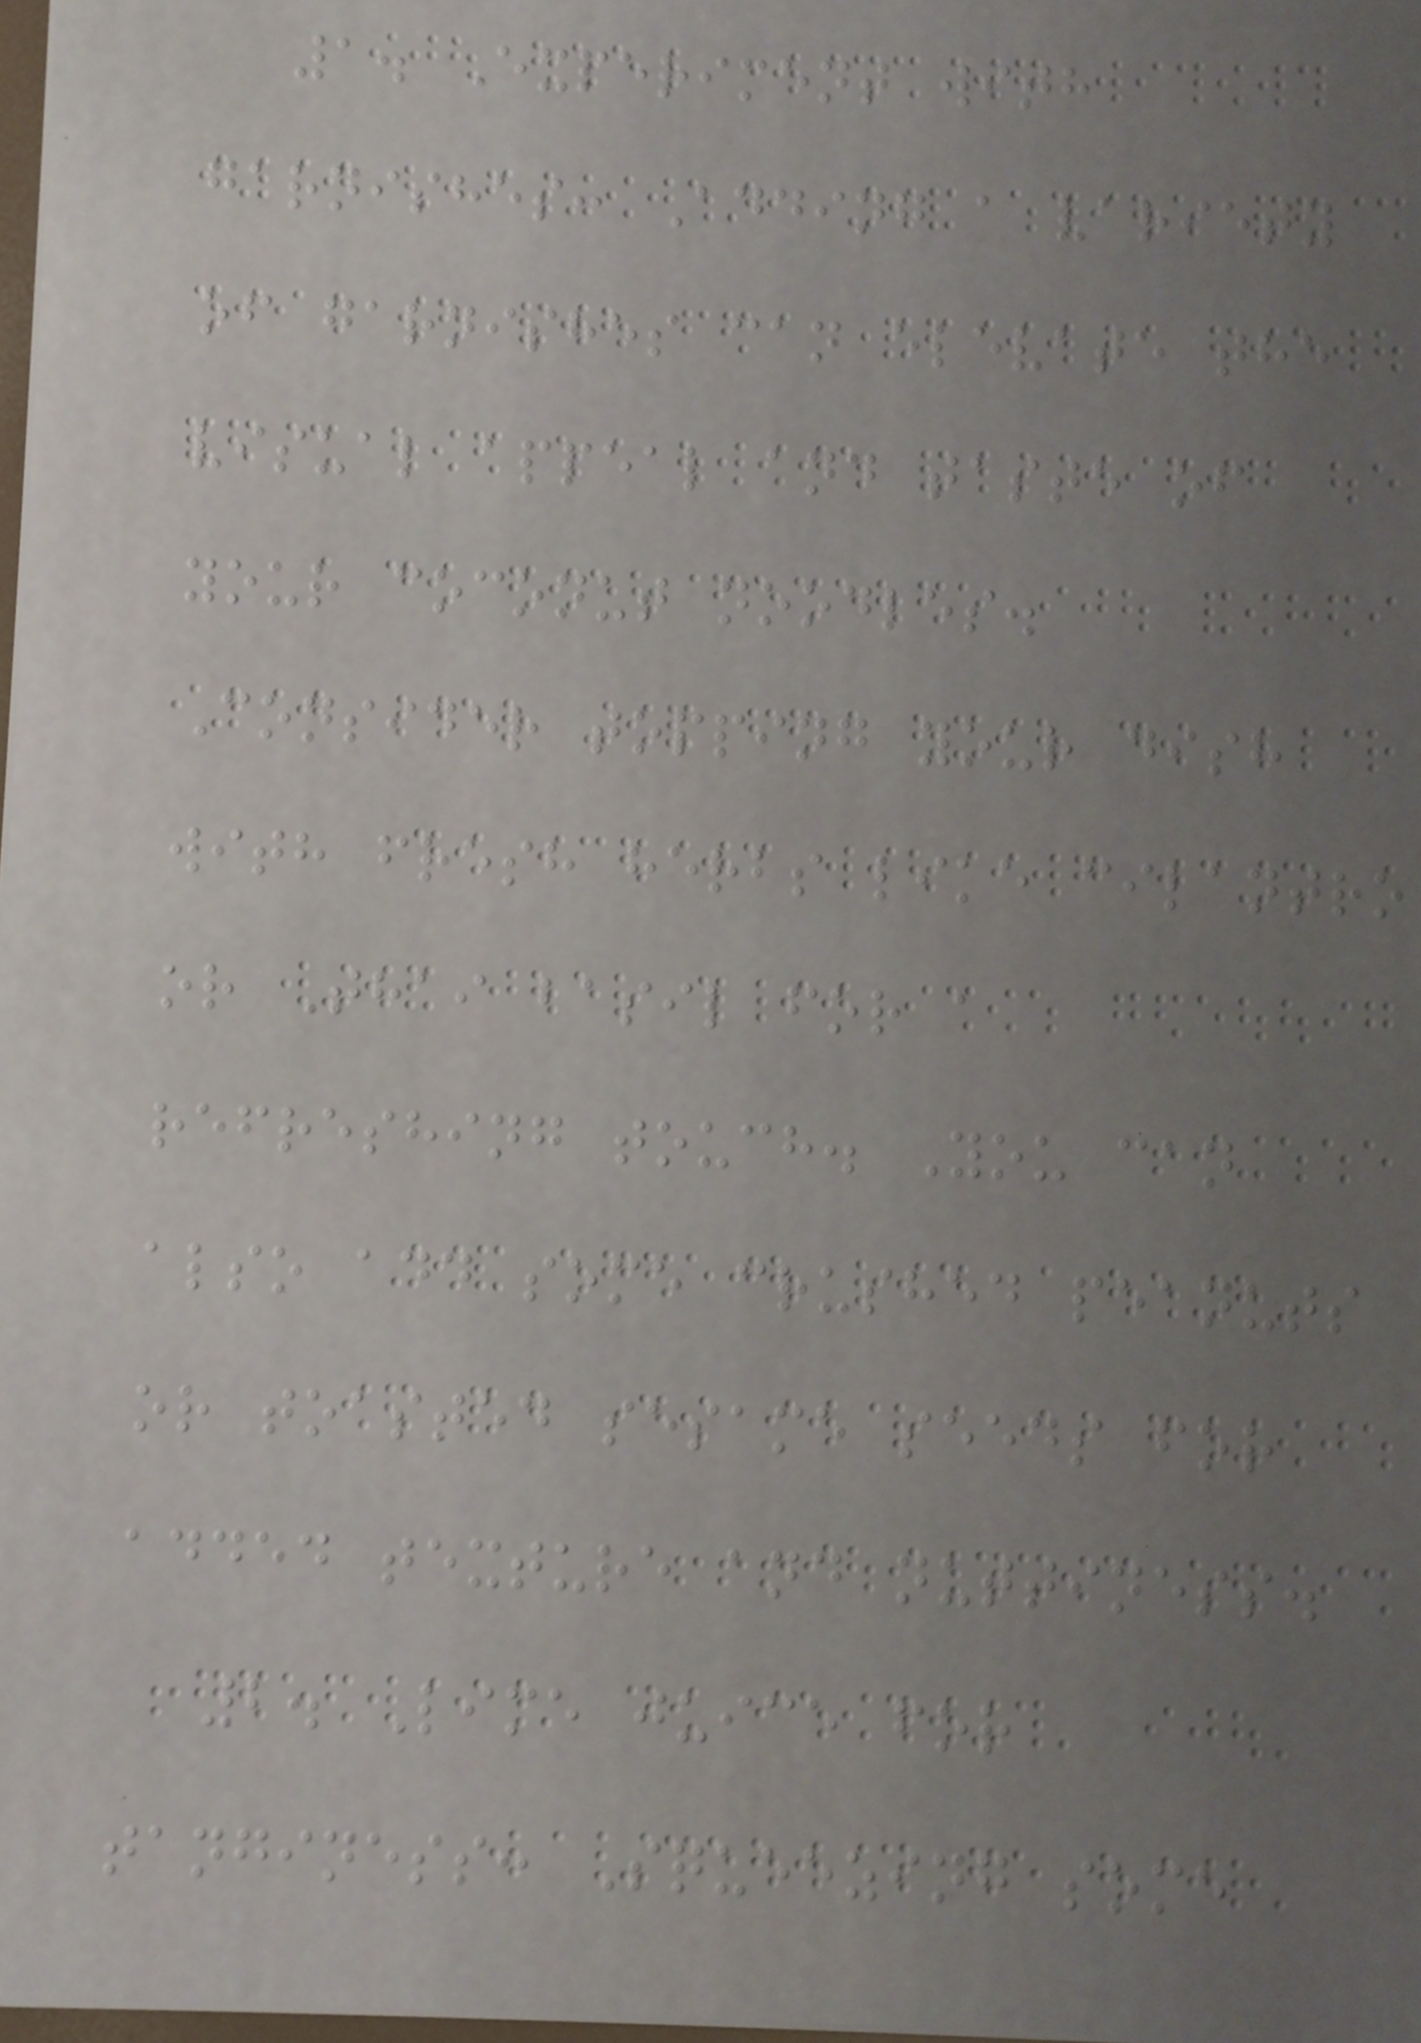1. Experiment with
garnishes: Adding a variety
of garnishes can elevate the
visual appeal and taste of
your coconut noodles.
Consider topping your dish
with fresh herbs like cilantro
or Thai basil for a
refreshing touch. You can
also add some crushed peanuts
or toasted sesame seeds for
added texture and nuttiness.
2. Lime juice for
tanginess: Squeezing some
